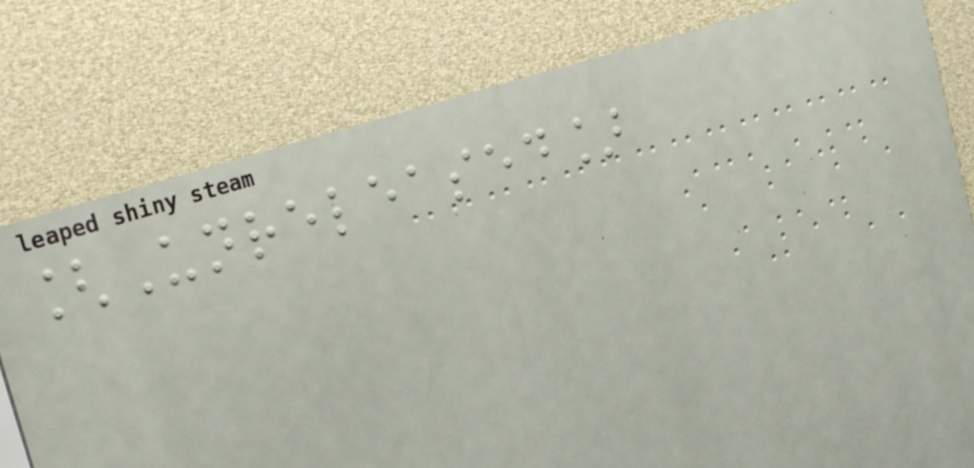[Unreleased]
